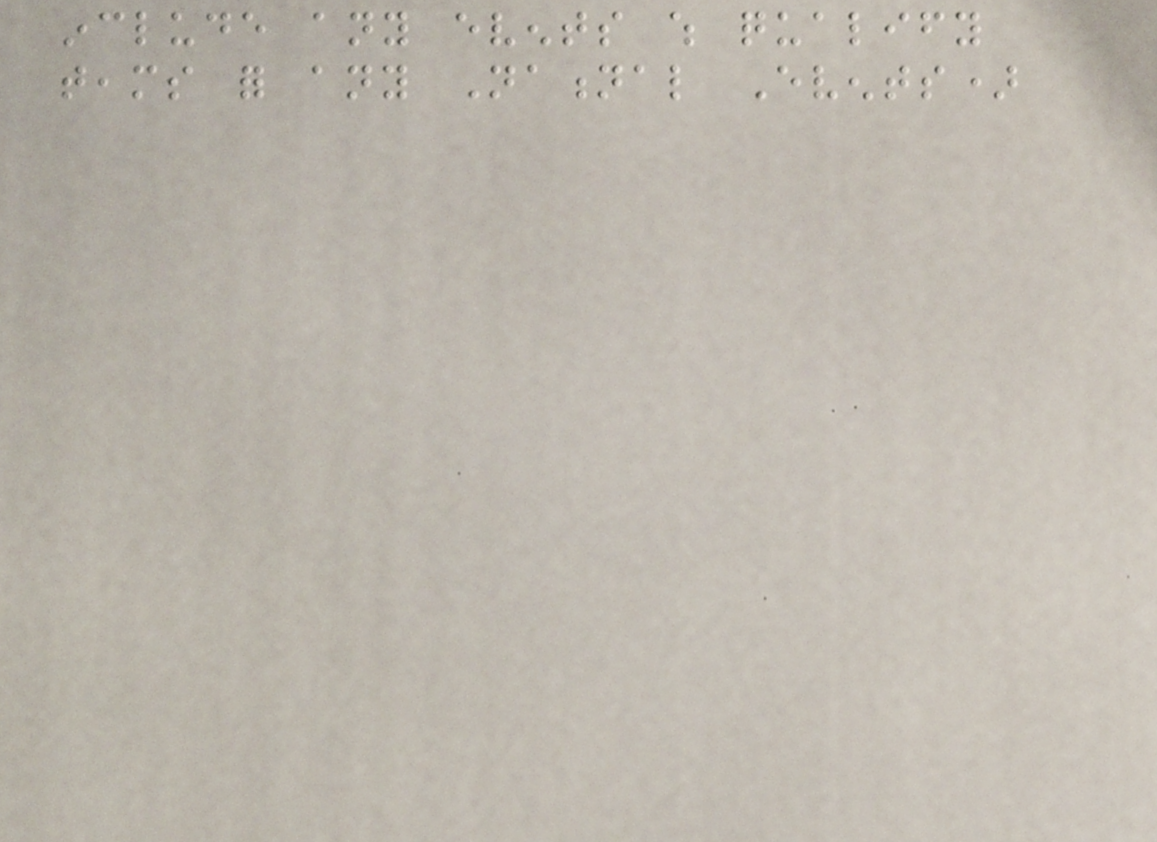include any events which qualify
teams for any National Events)
